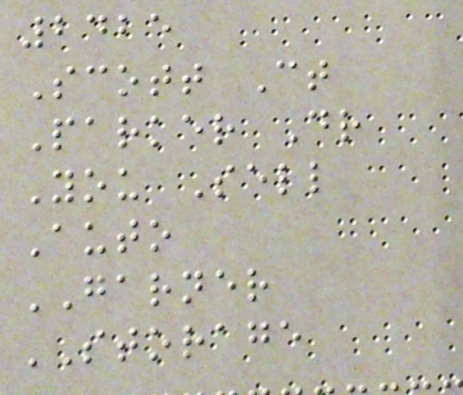2425
Scott Ct
Parker Dr
You Sell
Auto
GARNER
STORAGE
